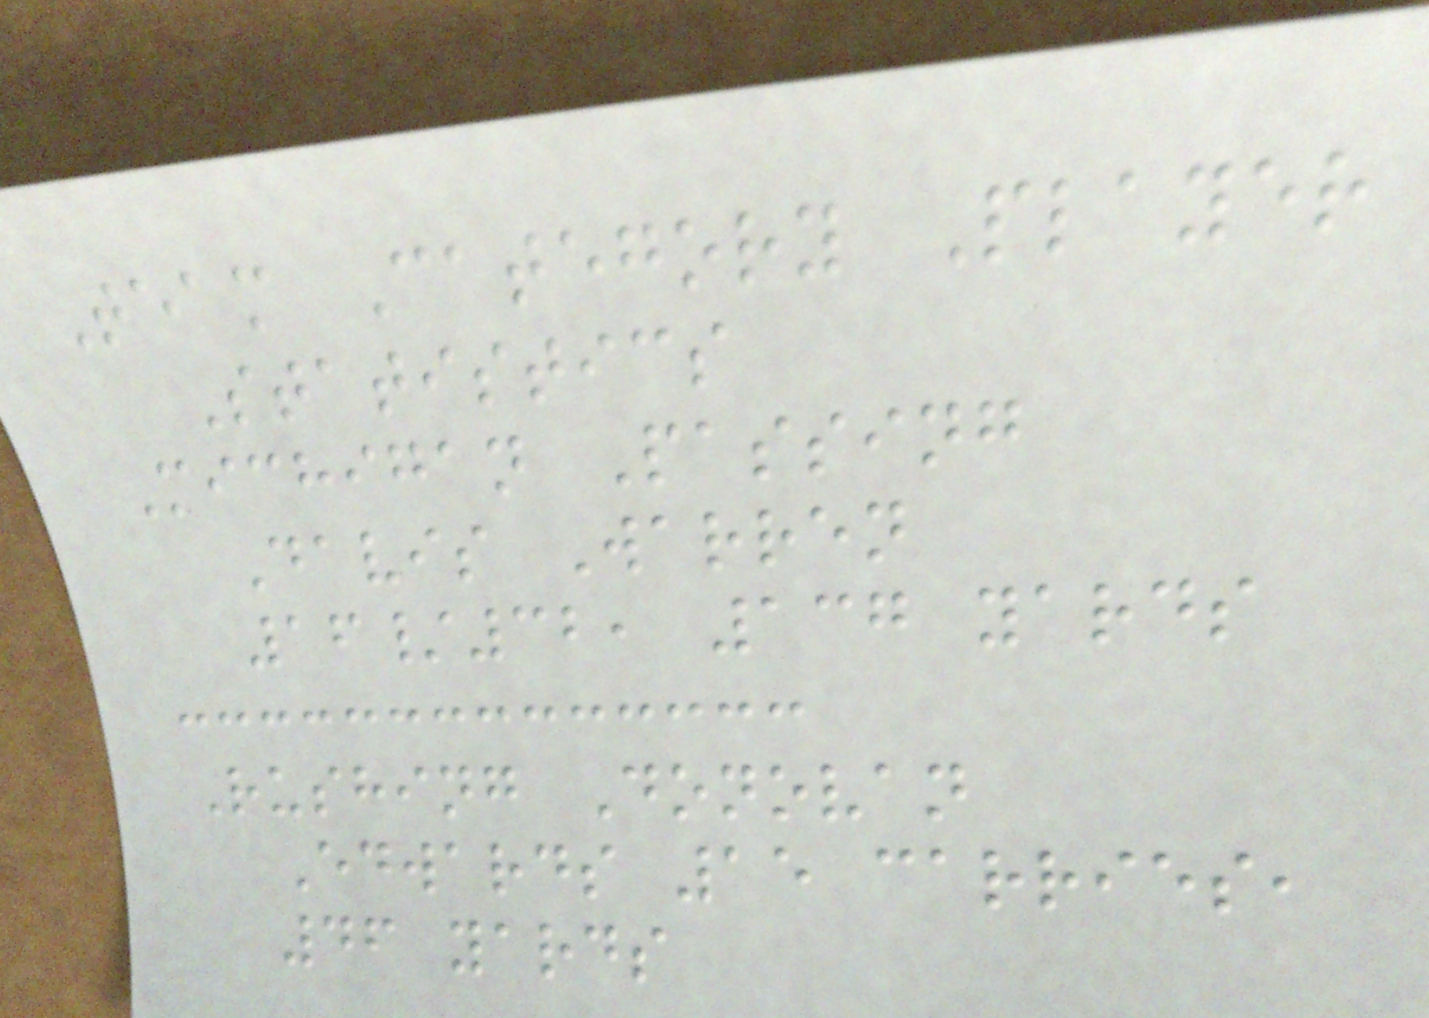Team Category Player
Statistics
Michigan Passing
Davis Warren
16/32, 137 yards
Rushing Donovan
Edwards 15 carries,
46 yards
